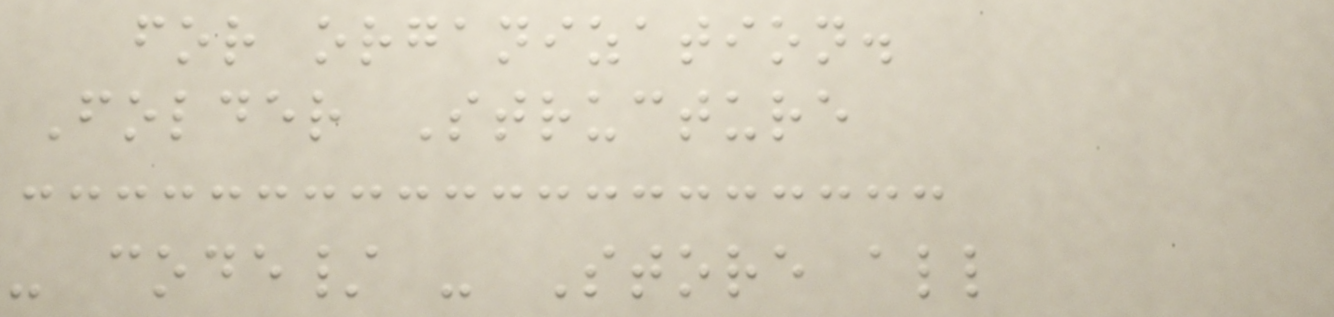for organization.
Folder Structure
- code/ - Store all
